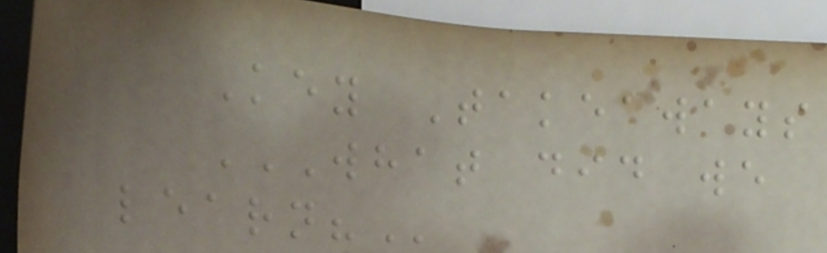Key Takeaways
WHAT DID WE
LEARN?
